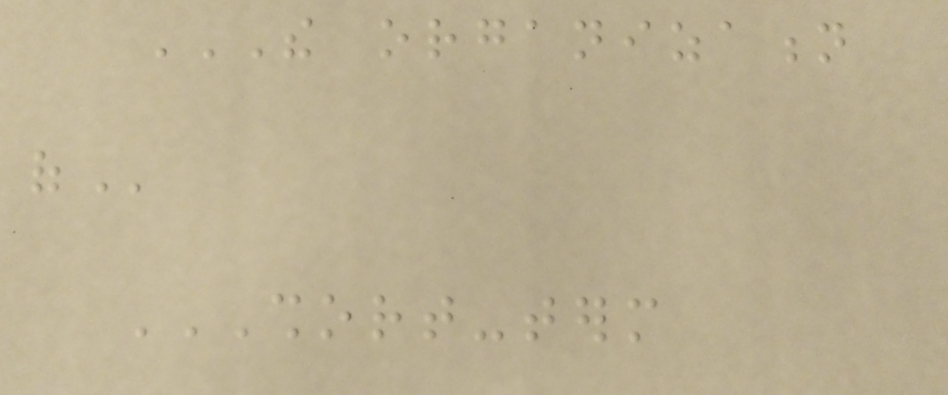THE ORGANIZATION
OF
SHORT-TERM
